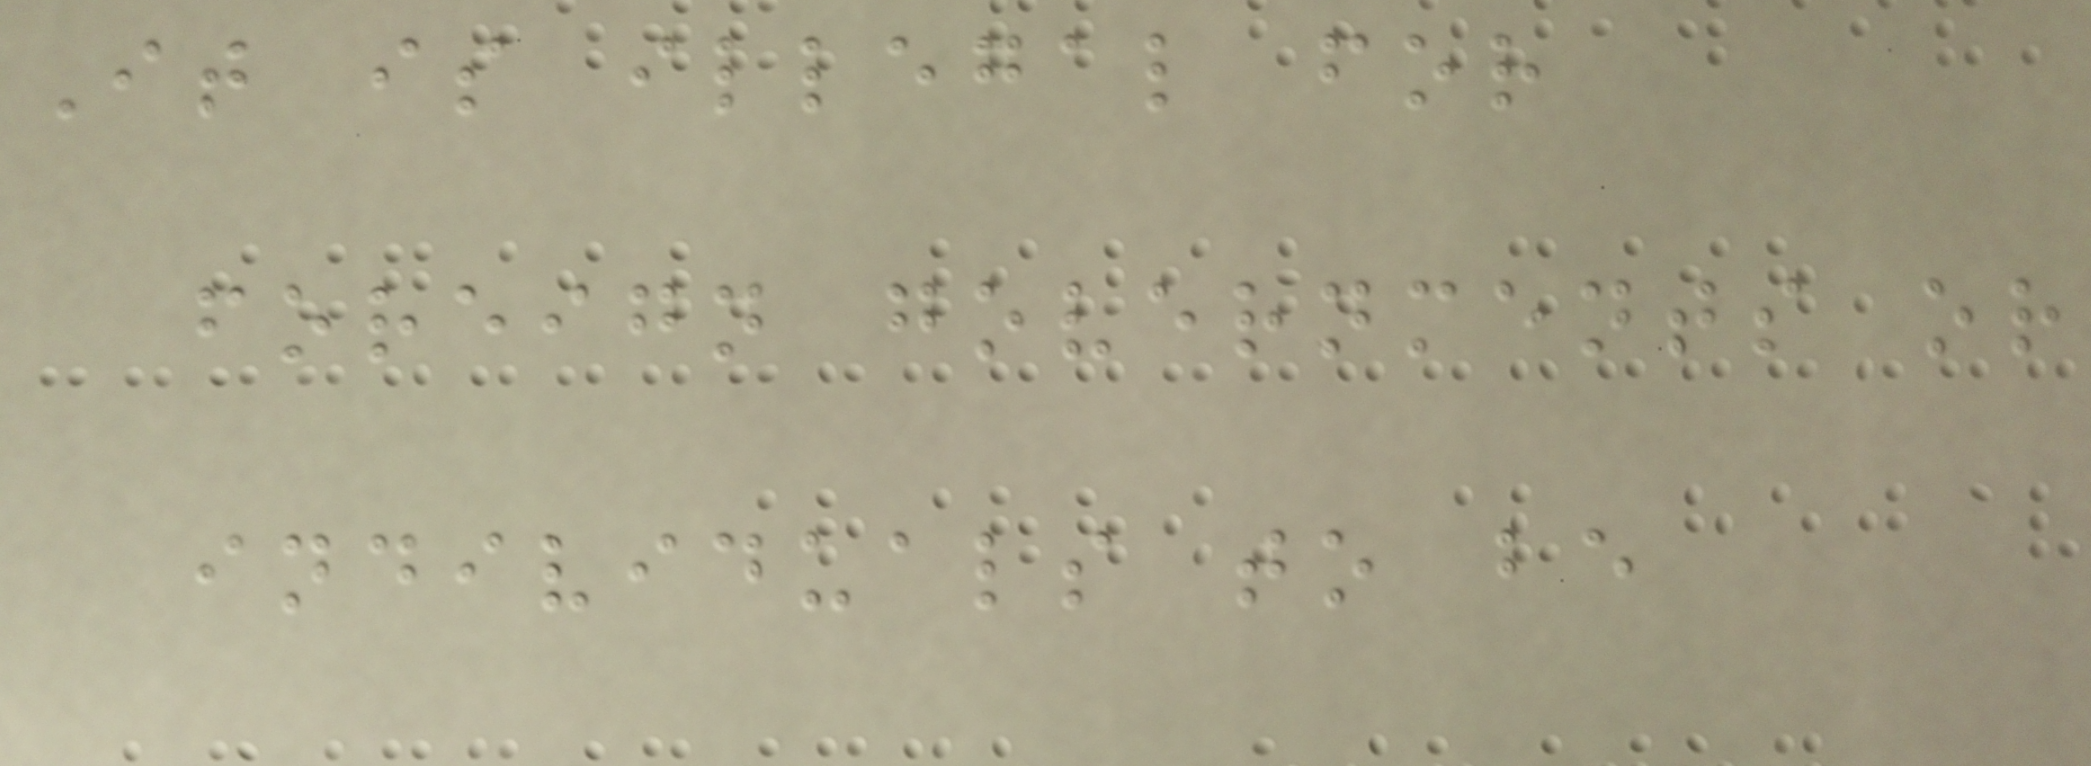It is illegal for
foreign governments or
individuals to be
